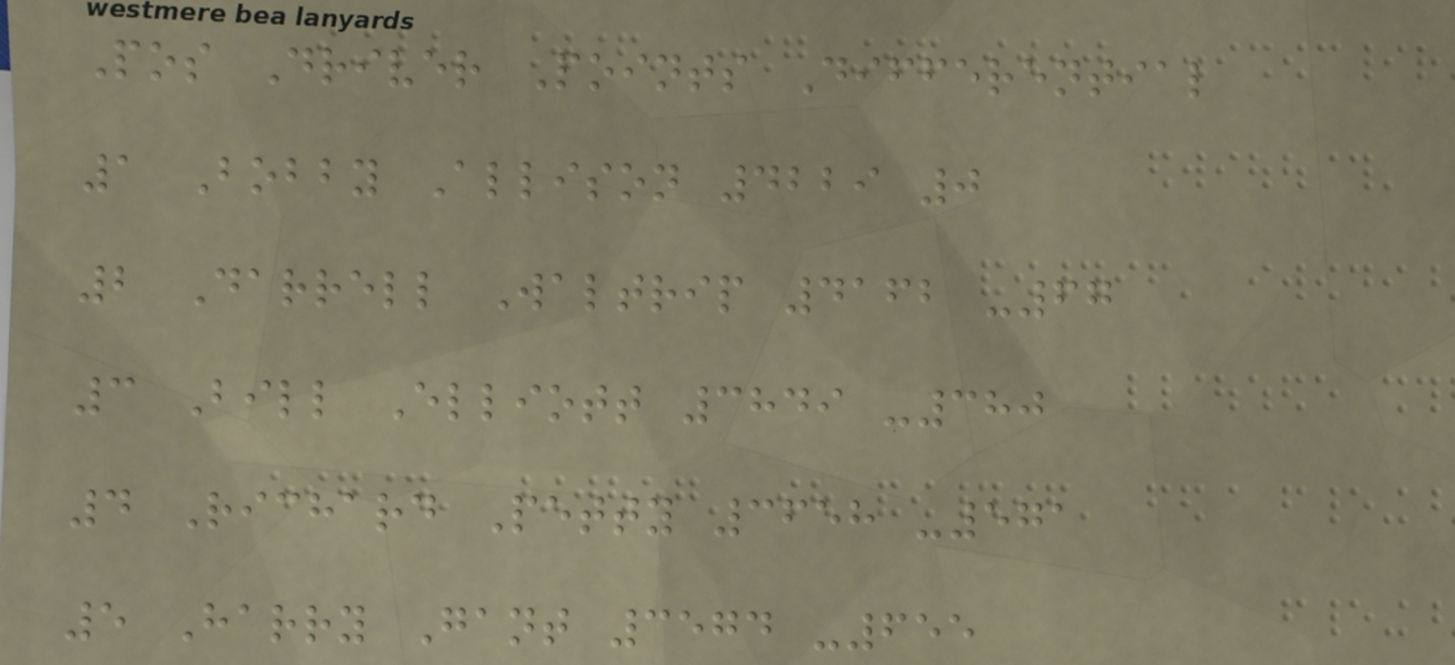Pos Driver Points Differential
1 Bobby Allison 4229 0
2 Darrell Waltrip 4162 -67
3 Bill Elliott 3849 -380
4 Richard Petty 3658 -571
5 Harry Gant 3574 -655
